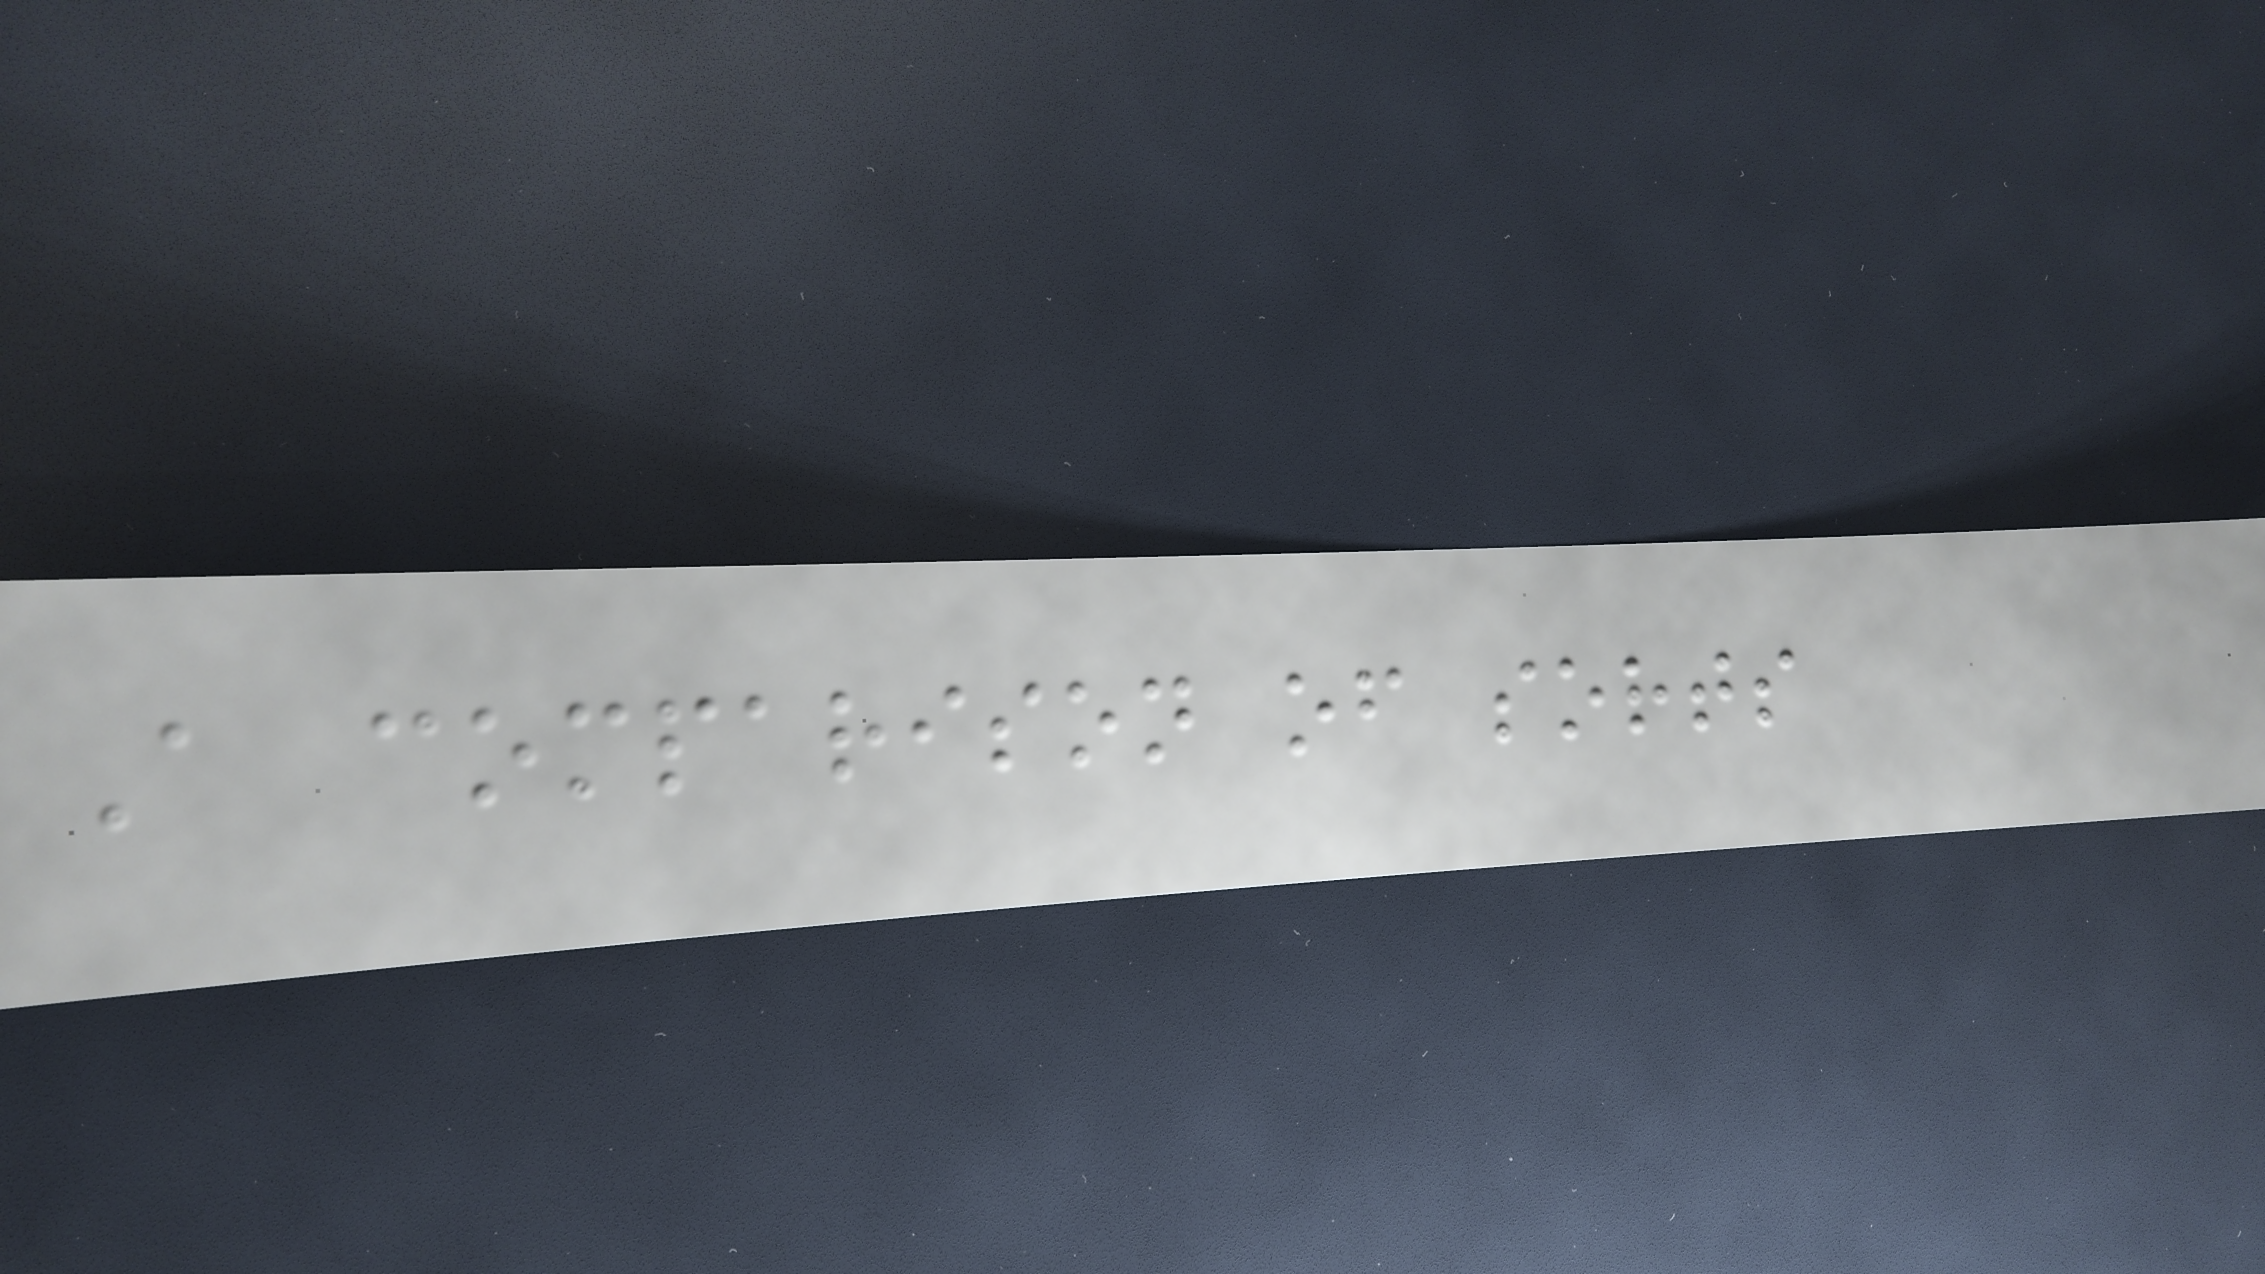A comparison of sorts
